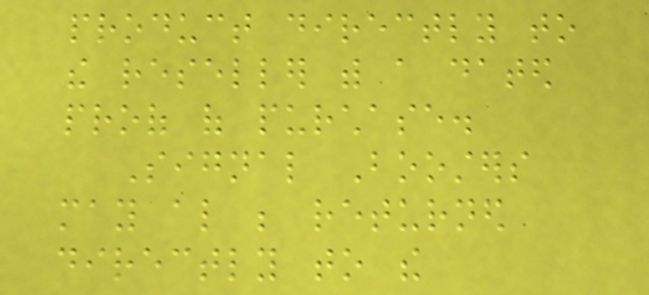product directly to
the reseller with a dated
proof of purchase.
Signal Boosters
may also be returned
directly to the
